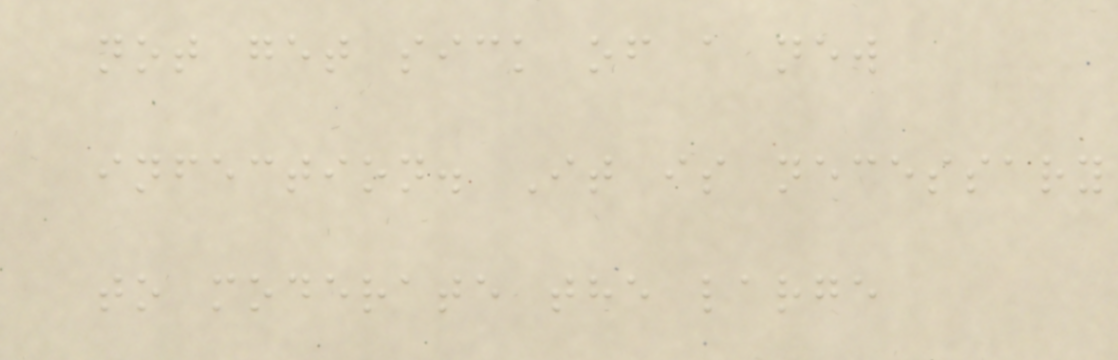not get sick of a new
infection. It is necessary
to moderate the large
